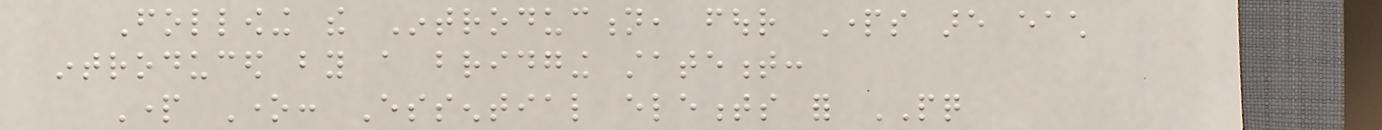Following the Introduction, four Parts are each
introduced by a bridging statement:
Part One: Essential elements for PQ
